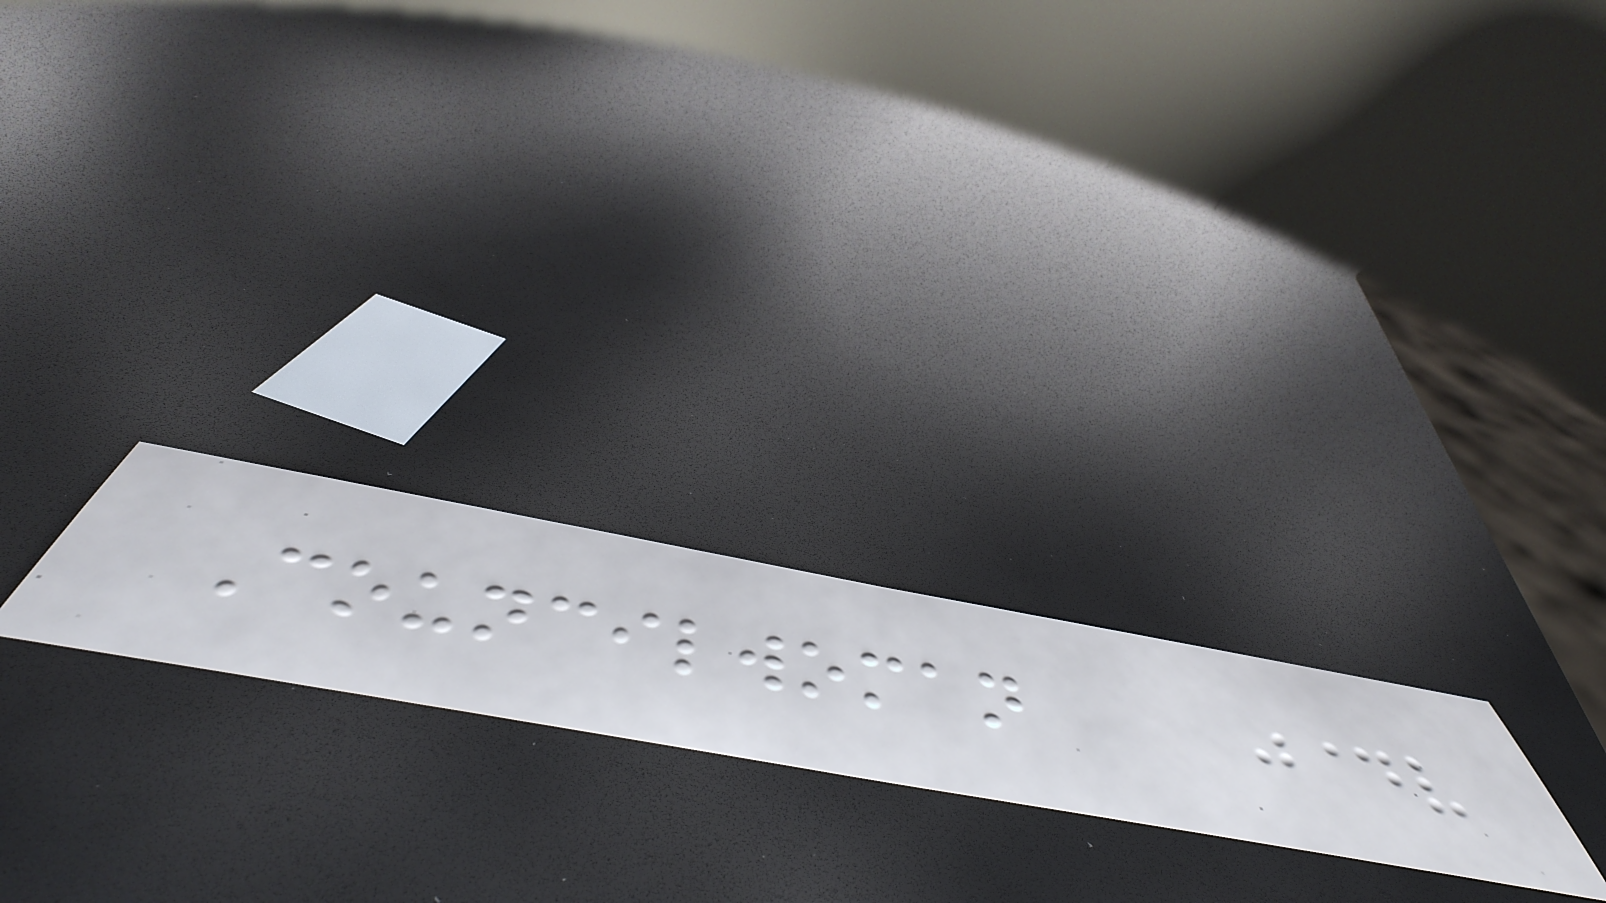Councilwoman
